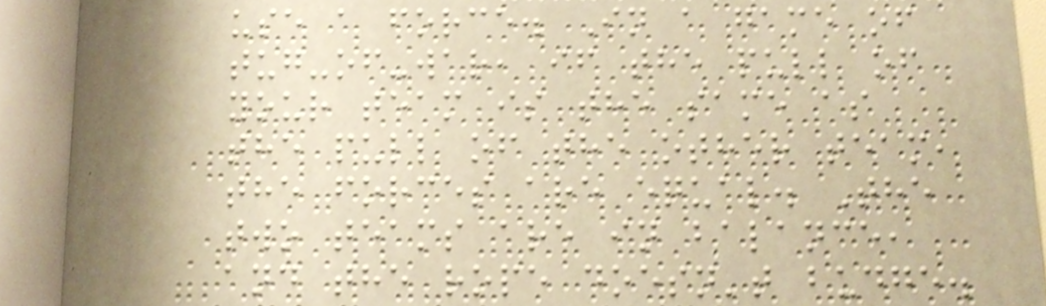use a force. In a game of
tug-of-war, if the pull of
your team is the same as
the pull of the other team,
the forces are equal. The
two teams are in balance,
and the rope doesn't budge.
